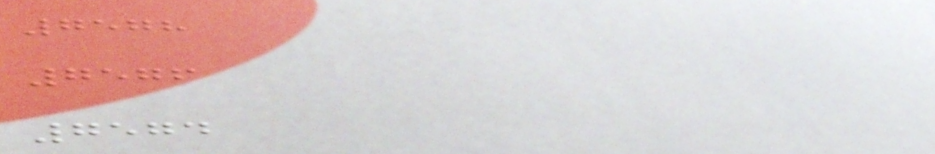7578
7576
7574
